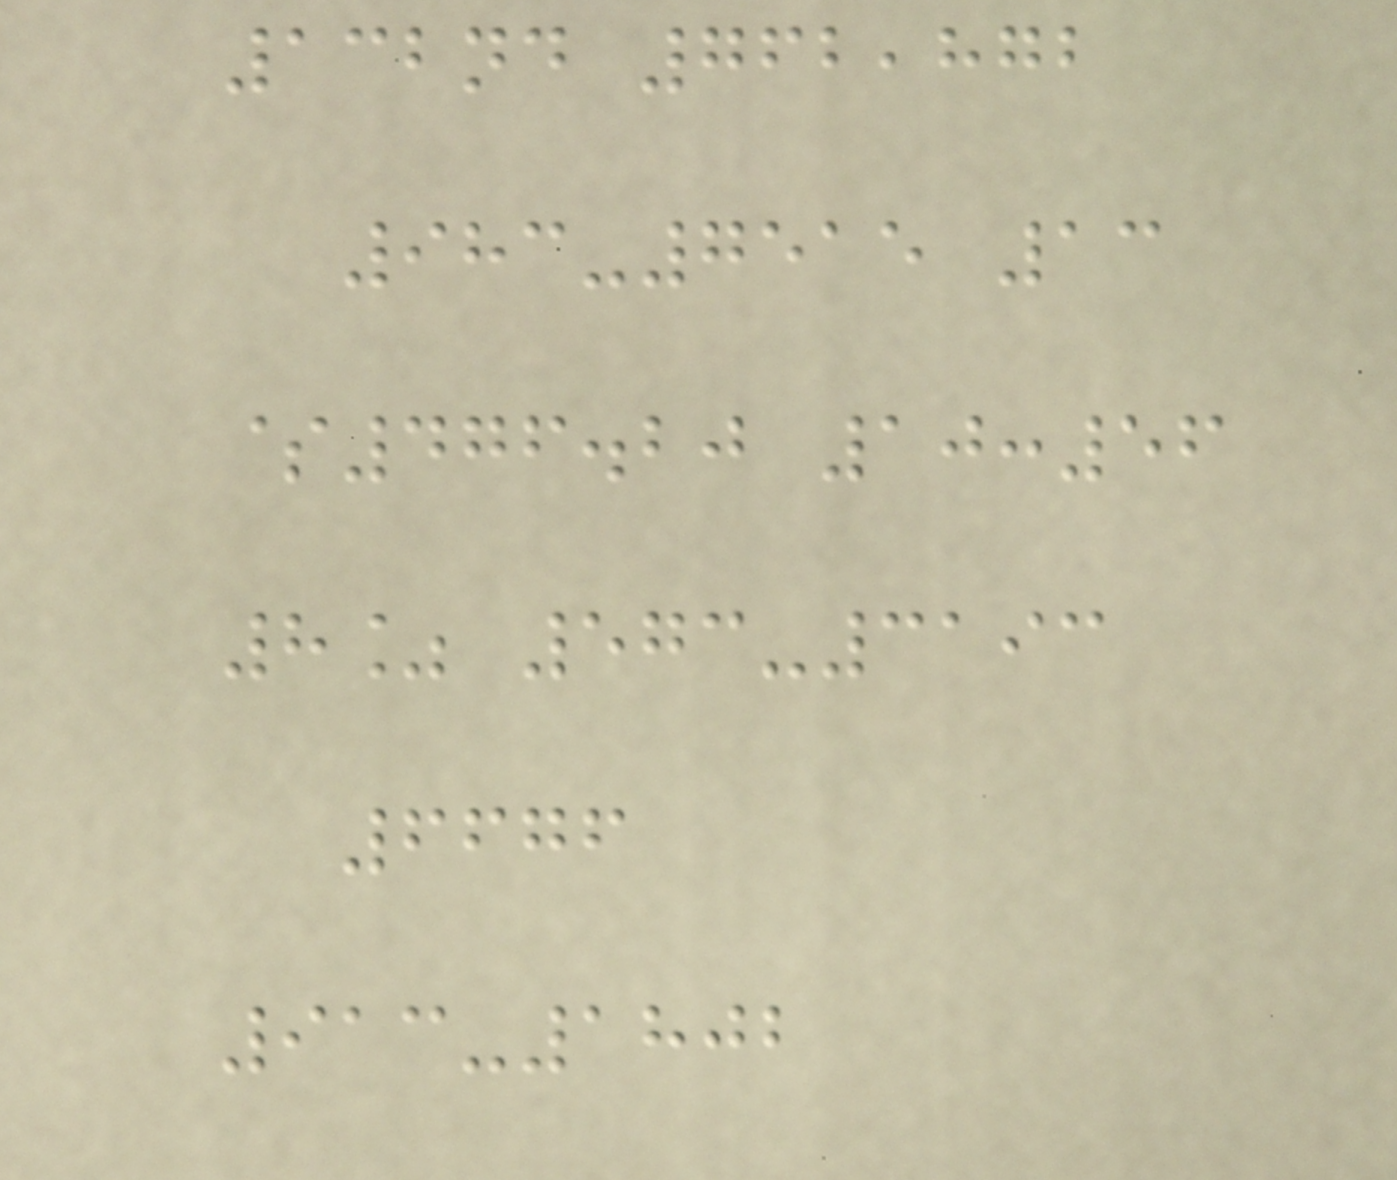132nd 762,872
983-7515 13
$476.20 10:56
8% 573-3193
6676
913-1802
